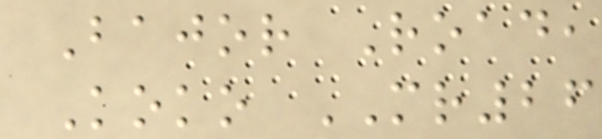Bajor Road,
Koko MR26
